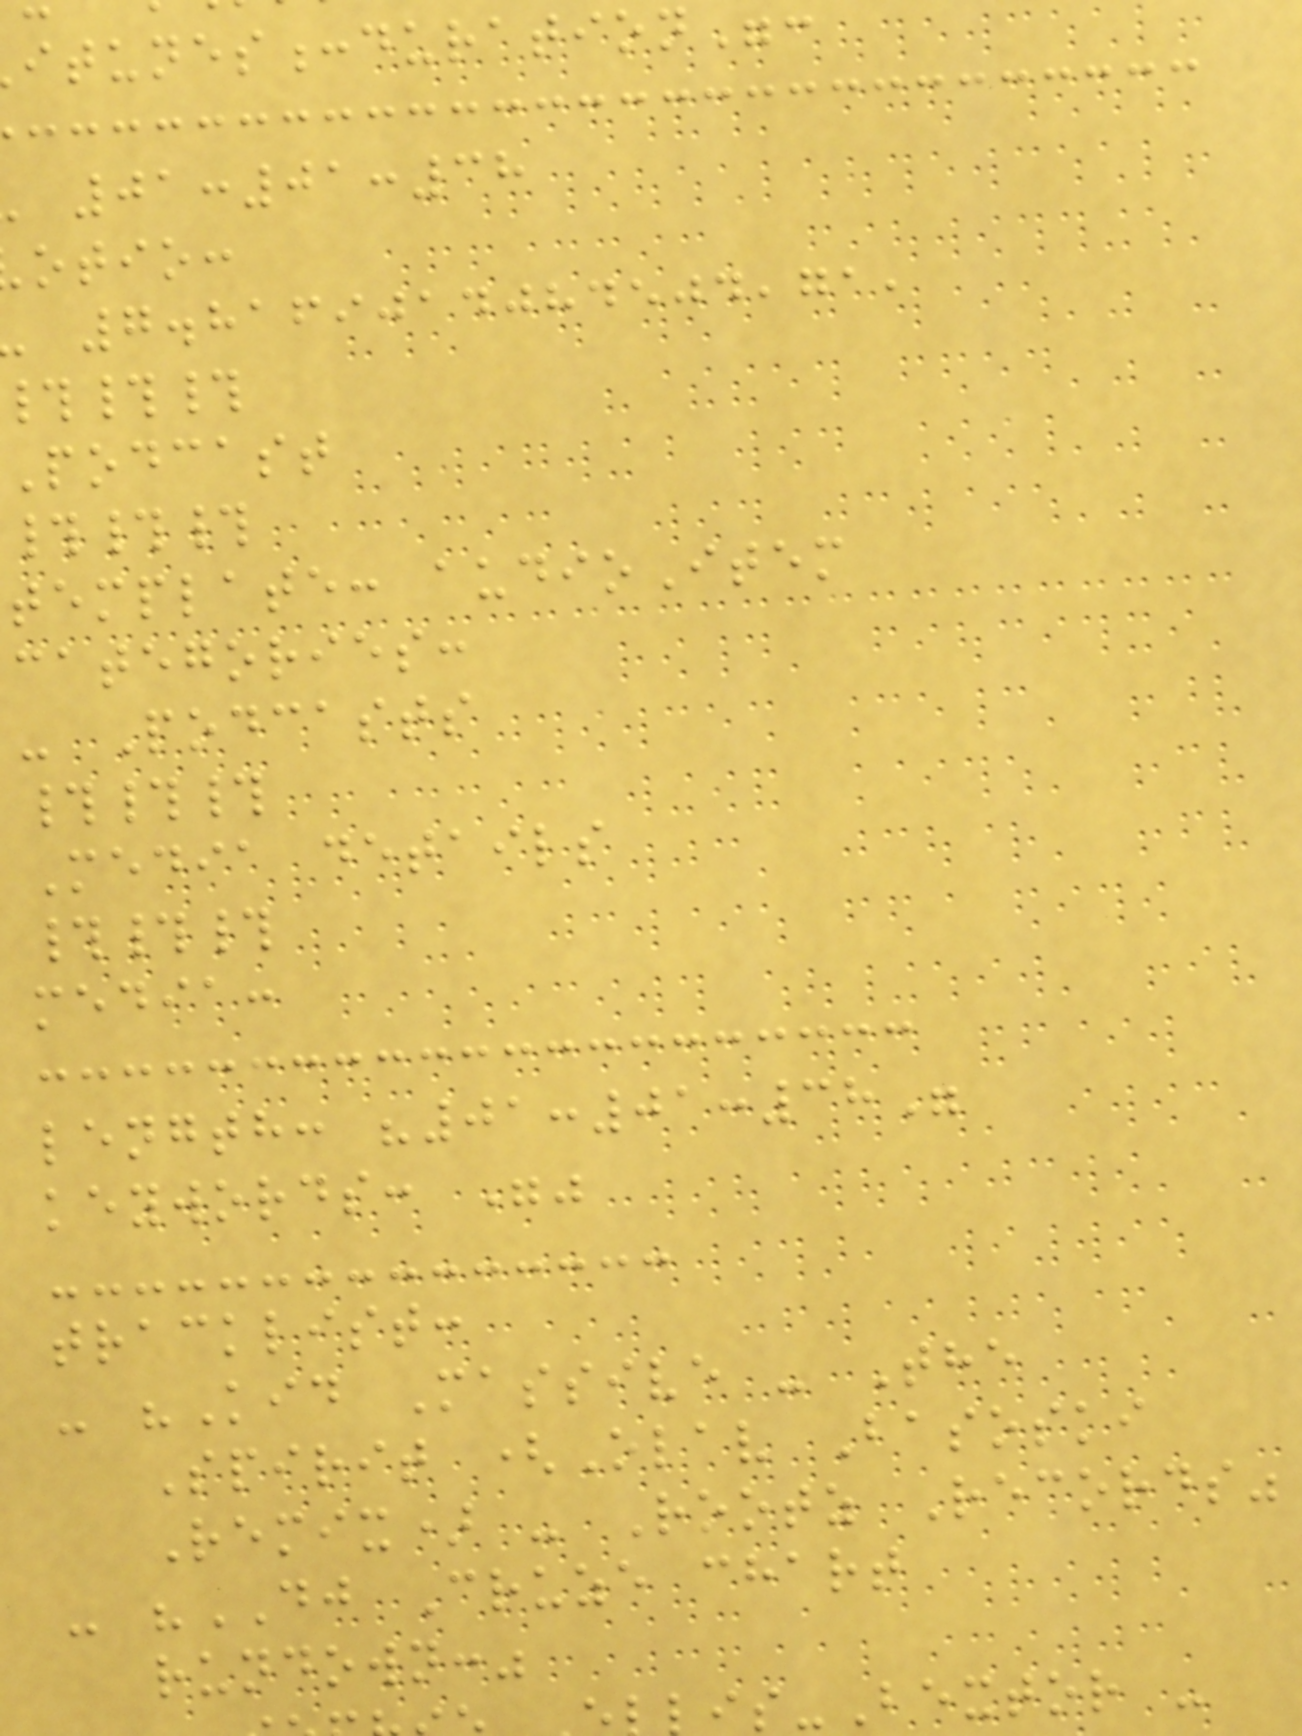01:01:38
otio:
7.8169014084504,71,
##
Podcast
###
template: audioItem
categories:
- Podcasts
###
Media details
###
media:
length: "01:01:38"
keywords: ""
tracklist:
- "Kid Massive - The
Spirit (Olav Basoski
Remix) - Rootz Records"
- "DJ Cruze chart
rundown:"
is-Bextor -
